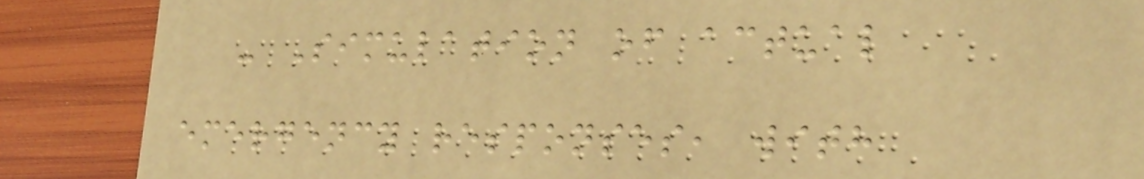- Simulation of actual
emergency responses, with
